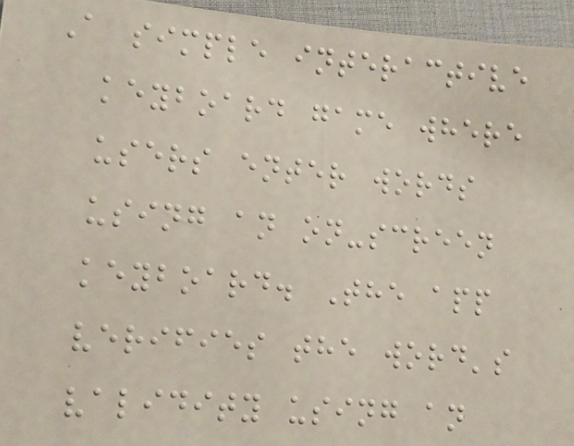A simple interactive
keyboard game where
users enter words
using an on-screen
keyboard. The app
verifies the word's
validity using an
